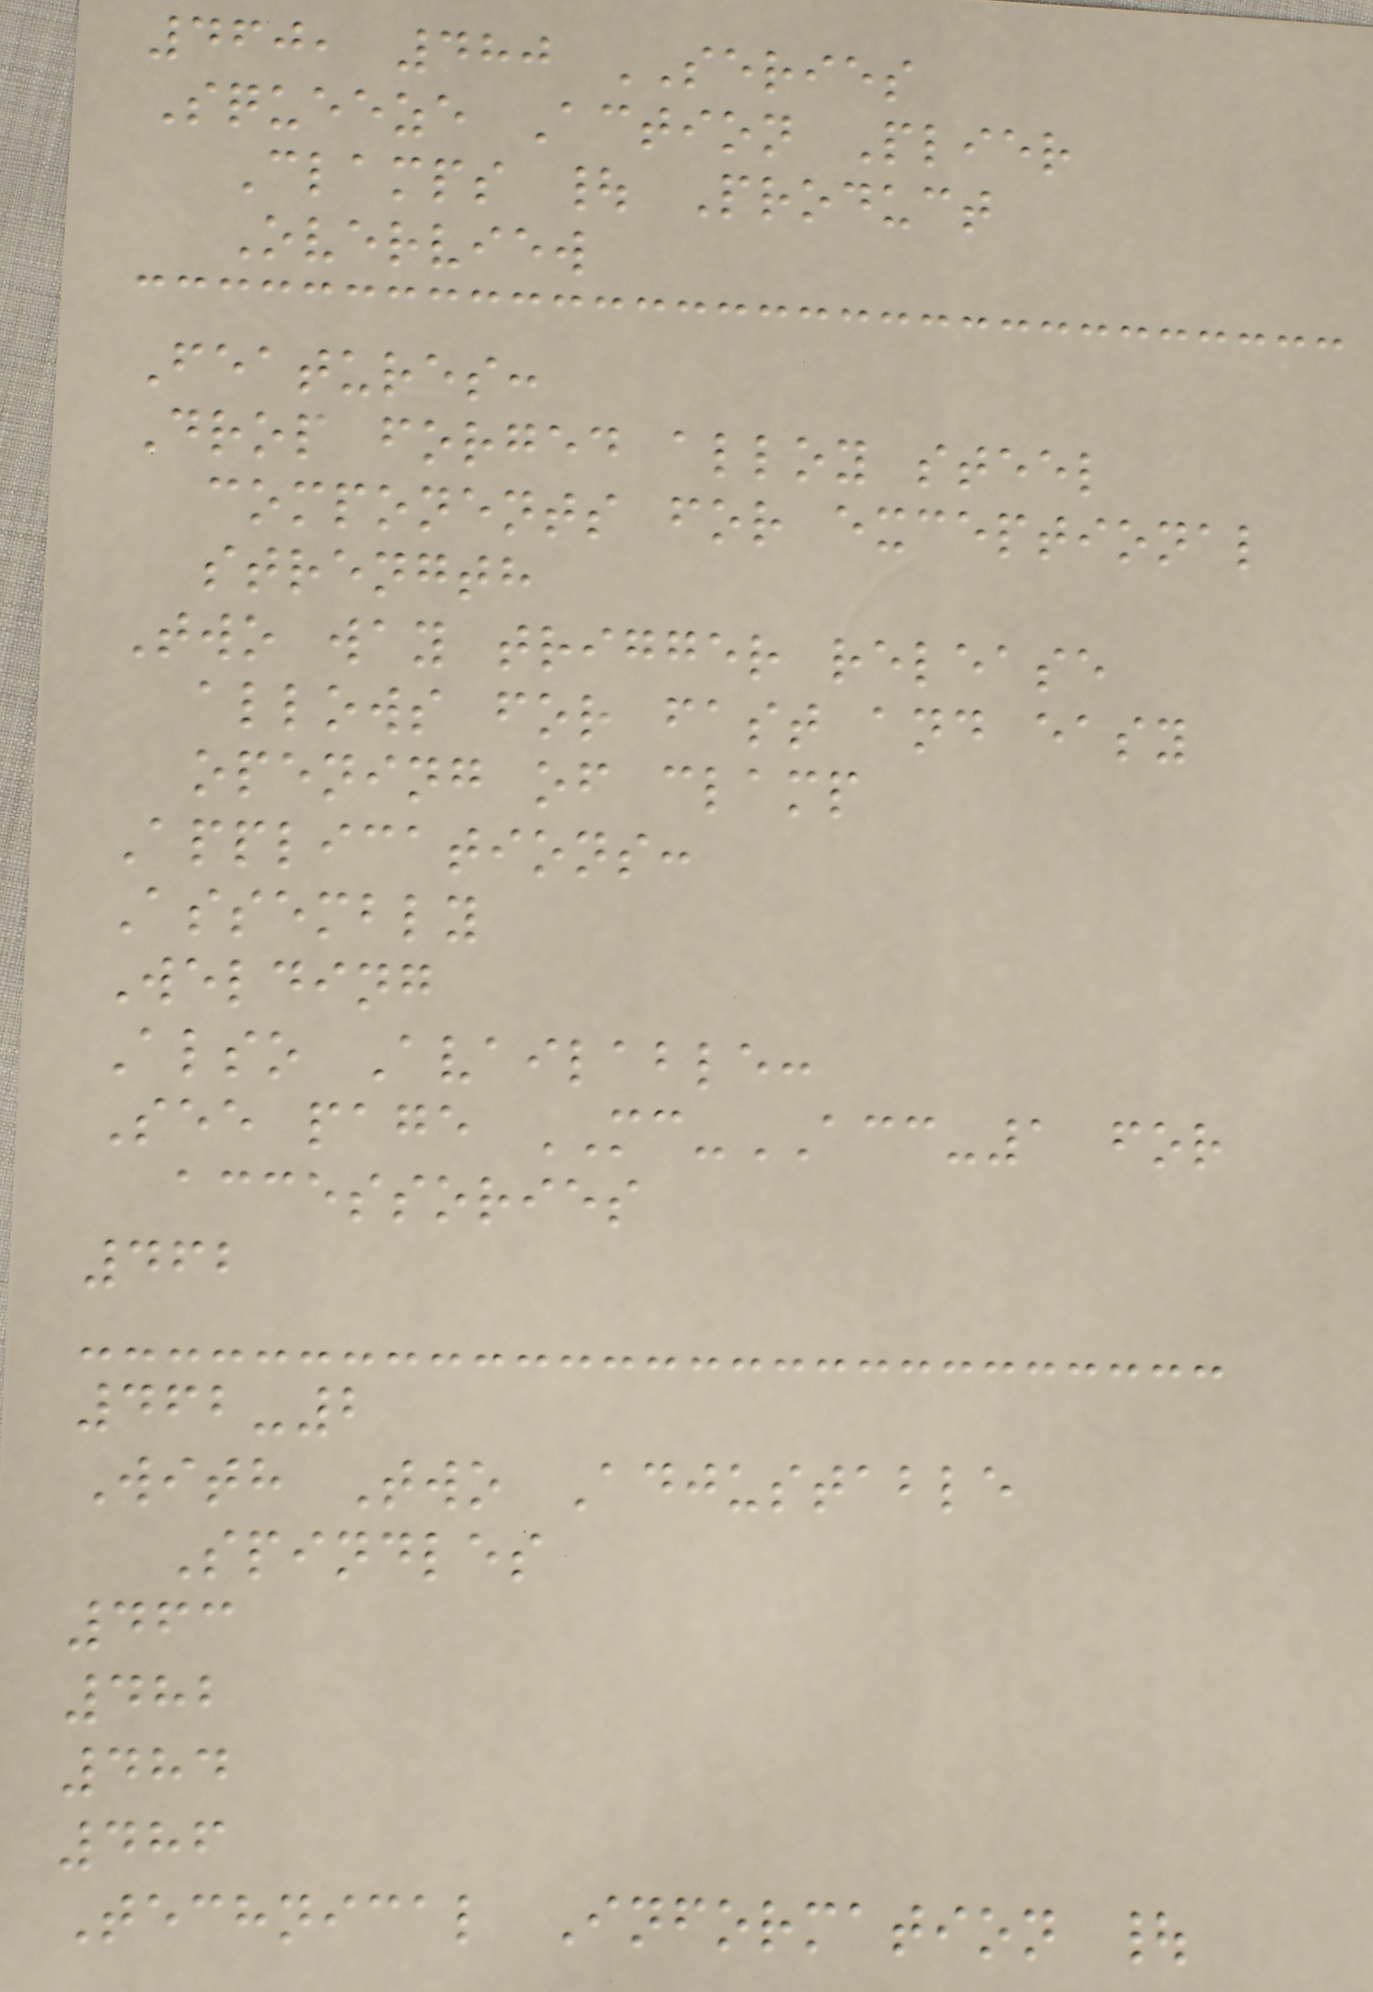460, 480 SERIES
Squeeze Action Plier
Clamps | Product
Overview
Features:
Drop forged alloy steel
components for exceptional
strength
Two way trigger release
allows for fast and easy
opening of clamp
Applications:
Assembly
Welding
Also Available:
See page MC-ACC-1 for
accessories
462
462-2
With Two Adjustable
Spindles
463
482
484
486
Technical Information |
